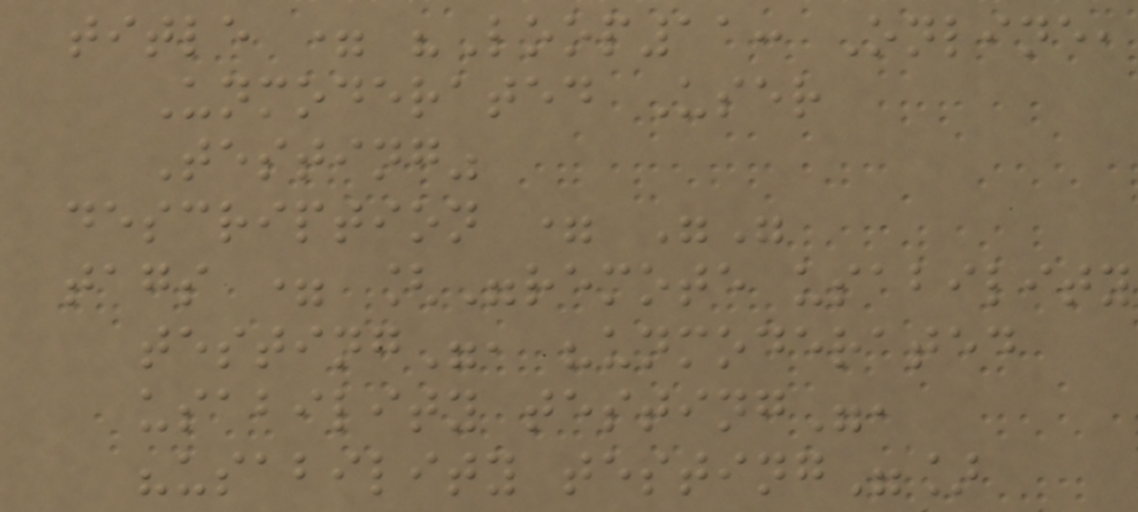title = "Loop11: Online,
Unmoderated User
Testing"
description = ""
tags = ["remote usability
testing", "unmoderated
usability testing",
"usability testing"]
